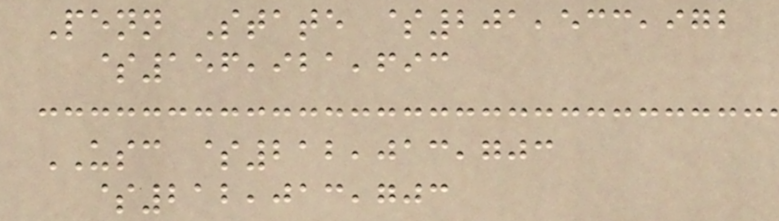Penn State $201,533,972
$156,921,693
USC $212,013,703
$212,013,703
